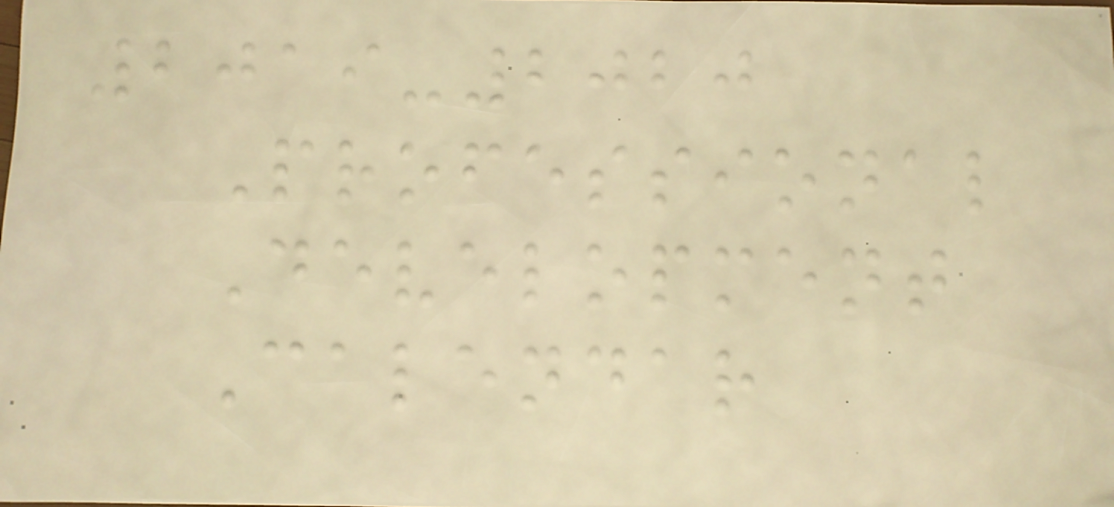2019-2020
Professional
Development
Calendar
